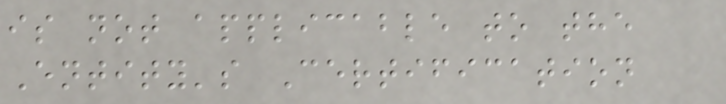is not applicable to the
Entity's Certification
